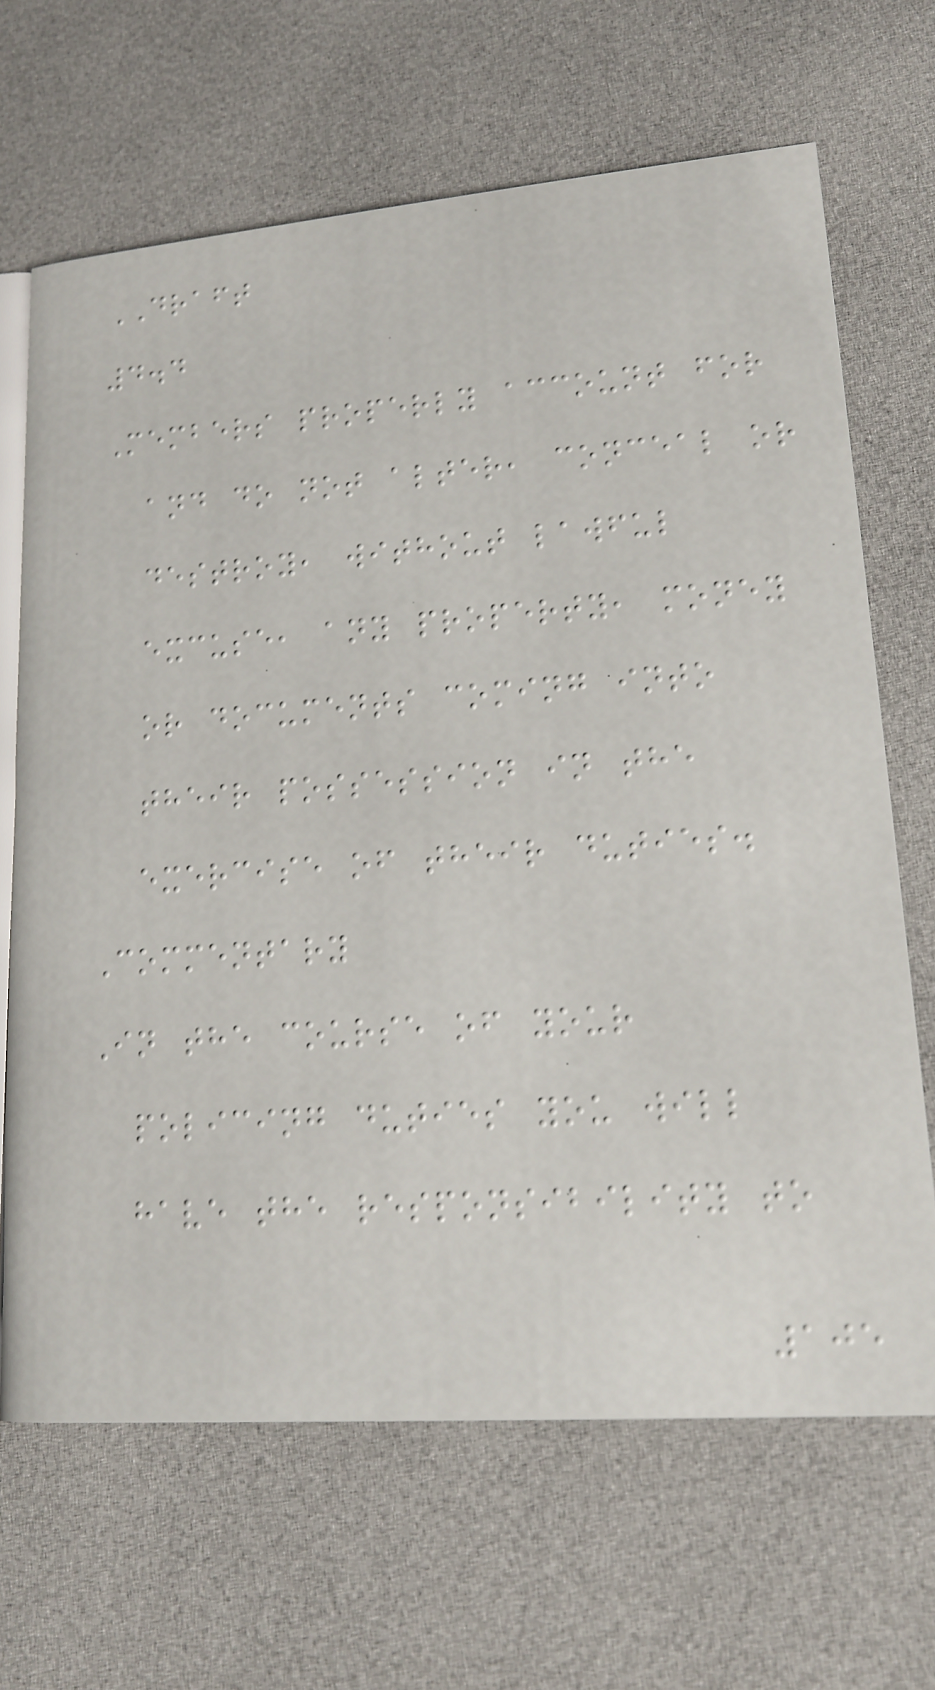DRAFT
4.4
Members properly account for
and do not alter, conceal or
destroy, without lawful
excuse, any property, money
or documents coming into
their possession in the
exercise of their duties.
Commentary
In the course of your
policing duties you will
have the responsibility to
105
